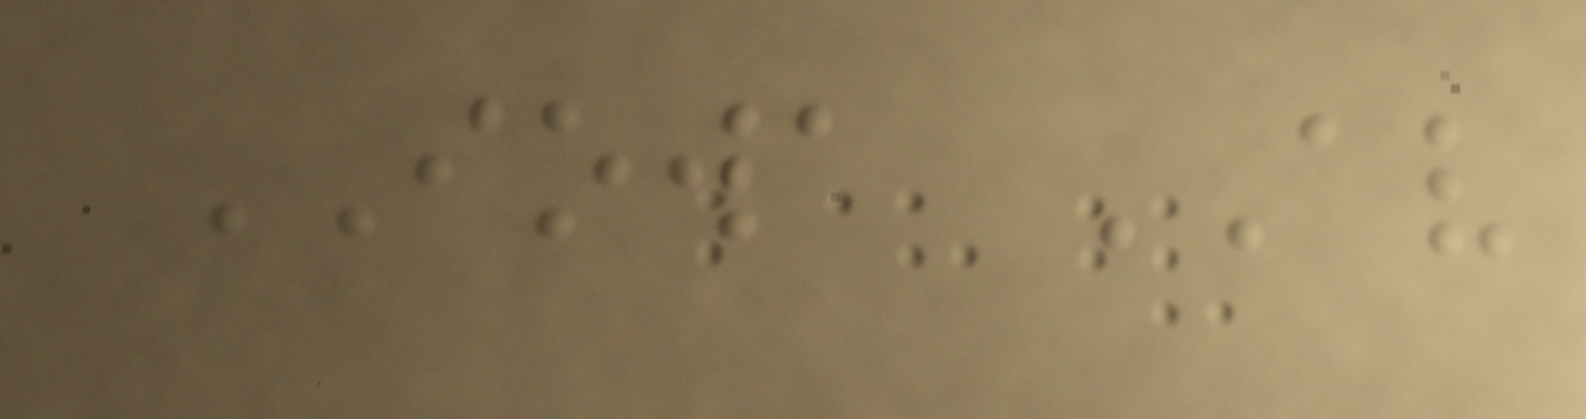IOWA AV
